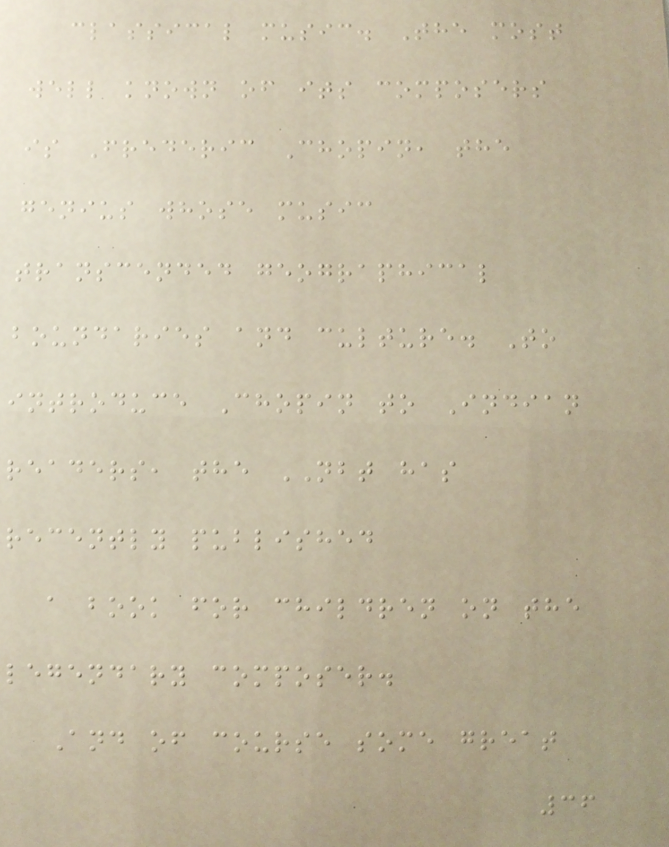classical music. The most
well known of its composers
is Frederic Chopin, the
genius whose music
transcended geographical
boundaries and culture. To
introduce Chopin to Indian
readers, the NBT has
recently published
a book for children on the
legendary composer.
And of course some great
36
